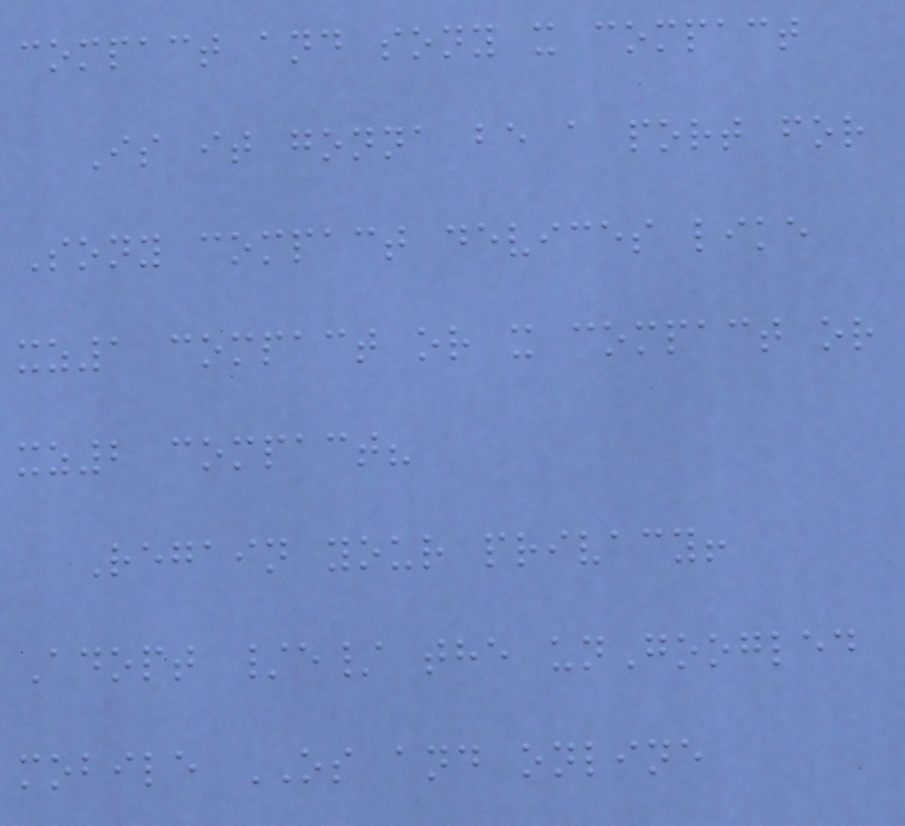compact and sony x compact
Is it gonna be a port for
Sony compact devices like
xz1 compact or x compact or
xz2 compact?
Regain your privacy!
Adopt /e/ the unGoogled
mobile OS and online
